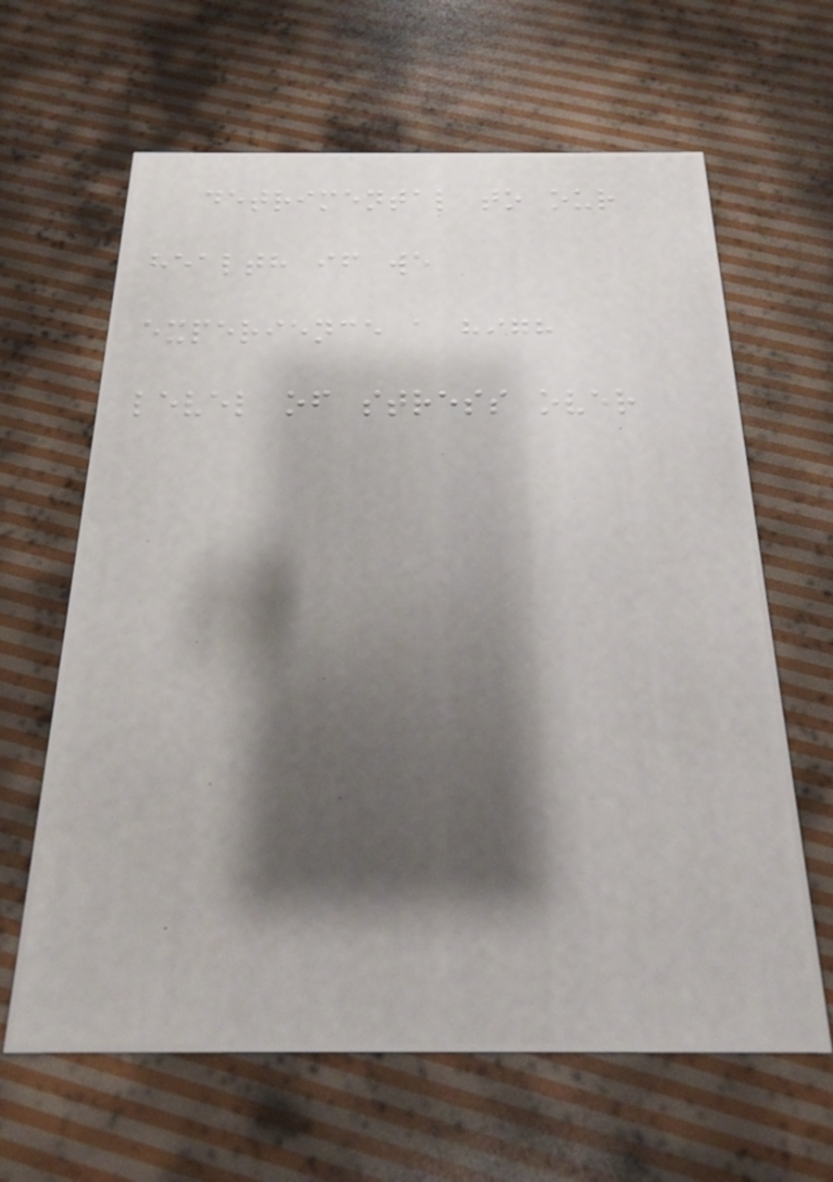detrimental to our
health if we
experience a high
level of stress over
